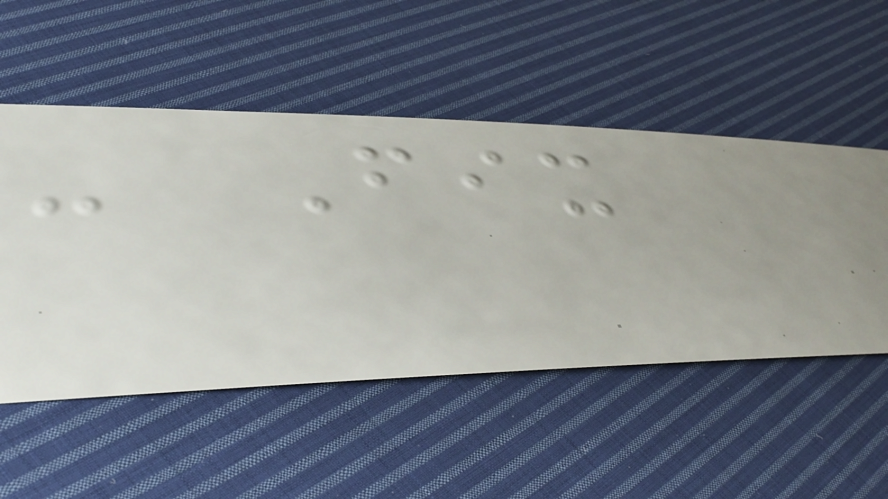- Fix
